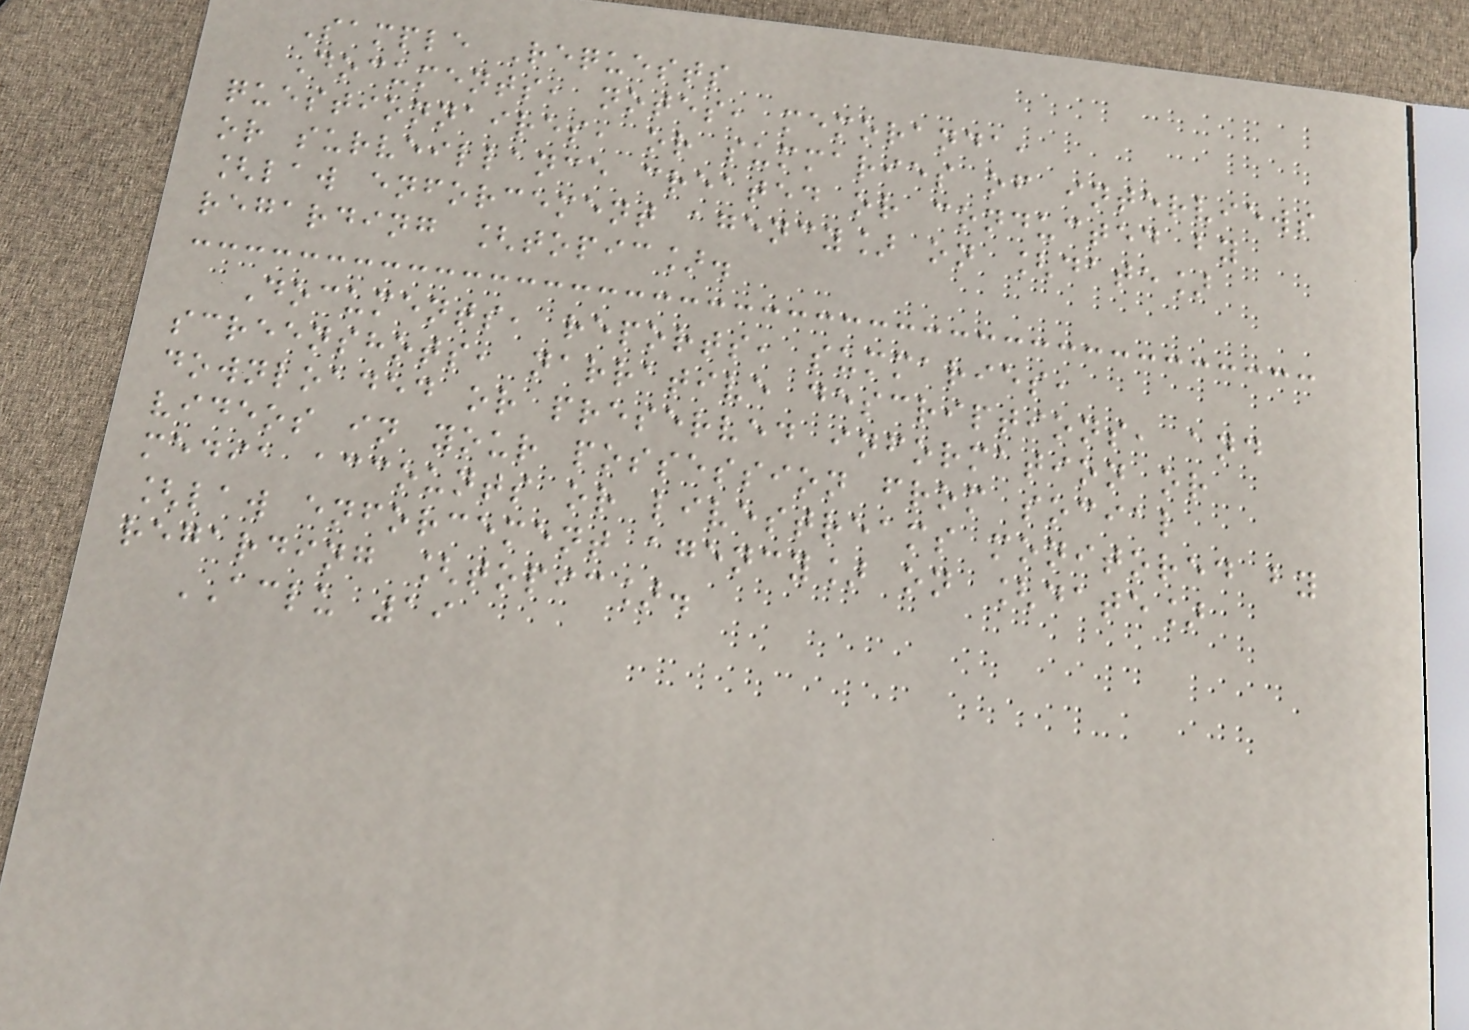Sample Requests
Documents, notes, memoranda,
questionnaires, or summaries of interviews
or surveillance created or conducted by
[law enforcement agency] on [date]
regarding [topic].
Documents, reports, summaries,
screenshots, narrative descriptions, and
downloaded or preserved information or
videos in your possession from social
media accounts or livestreams monitored by
[law enforcement agency] on [date]
regarding [topic].
ACLU 19
